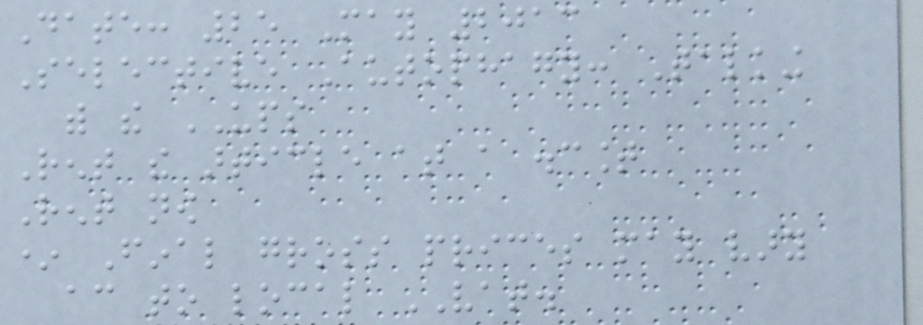Date: 25 May 2013
Selective Autophagy: Talking
with the UPS
Rent the article at a discount
Rent now
* Final gross prices may vary
according to local VAT.
